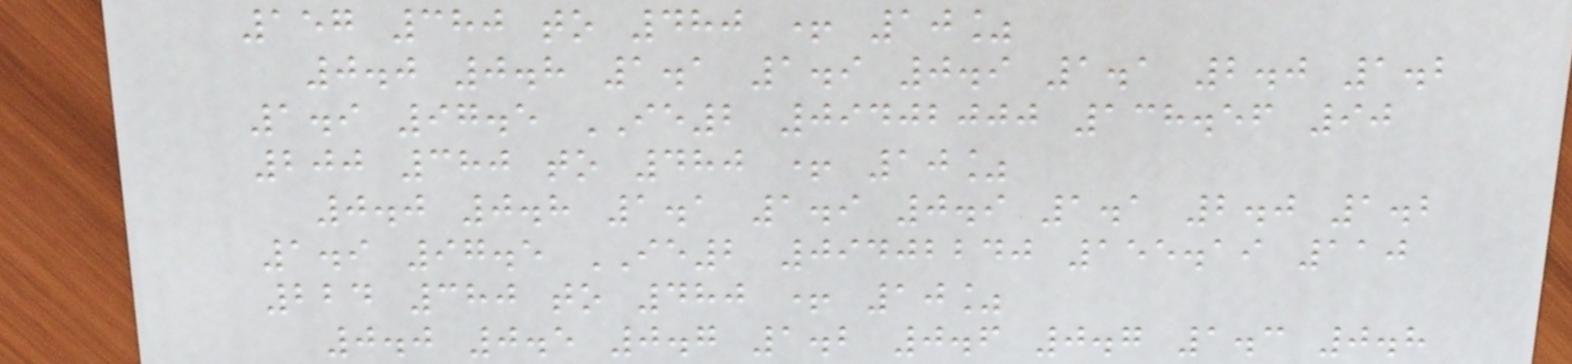157 380 to 480 + 10%
0.0 0.8 1.1 1.9 0.9 1.1 2.0 1.2
1.9 97.5 IE2 09402000 138.56 90
200 380 to 480 + 10%
0.0 0.8 1.1 1.9 0.9 1.1 2.0 1.2
1.9 97.5 IE2 09402240 155.19 110
224 380 to 480 + 10%
0.0 0.5 0.7 1.2 0.6 0.7 1.3 0.8
